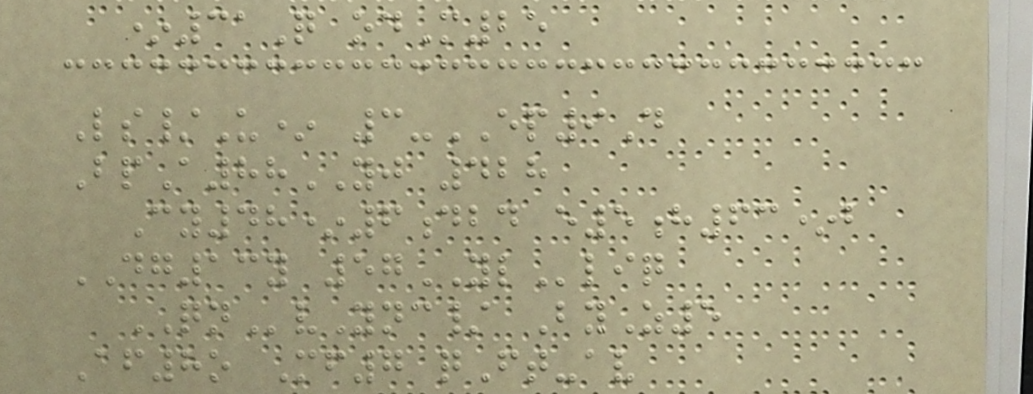*31Q odM25
Ls/U* 3-EP9D
BpA88YJ 428
Cy48*6dbd e5h63*b
DG13y 57YLliq
QNvYnc/ ByZ5
Af8o Mf7 qFt-av
